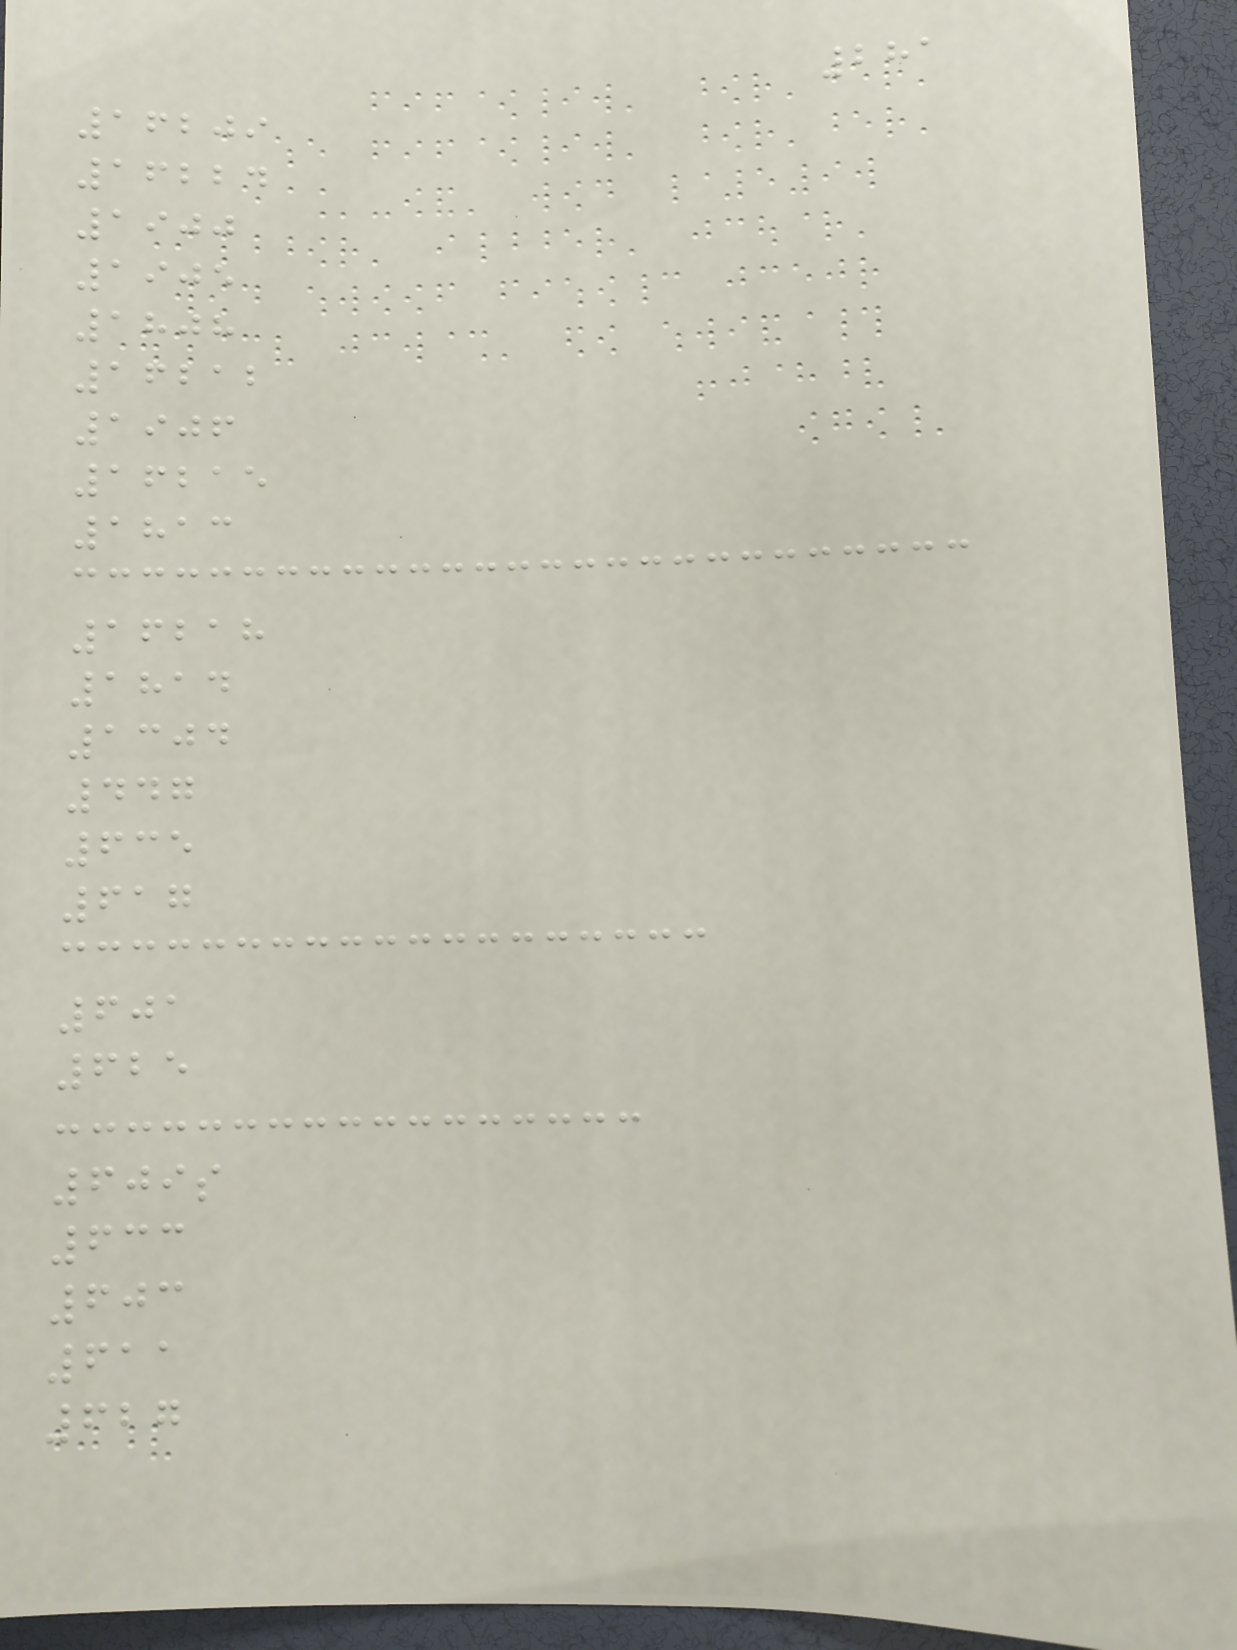281
16209
16224
1900
1905
1808
16212
1906
16215
1813
16218
1814
1304
447
635
617
601
625
609s
633
603
611
627
